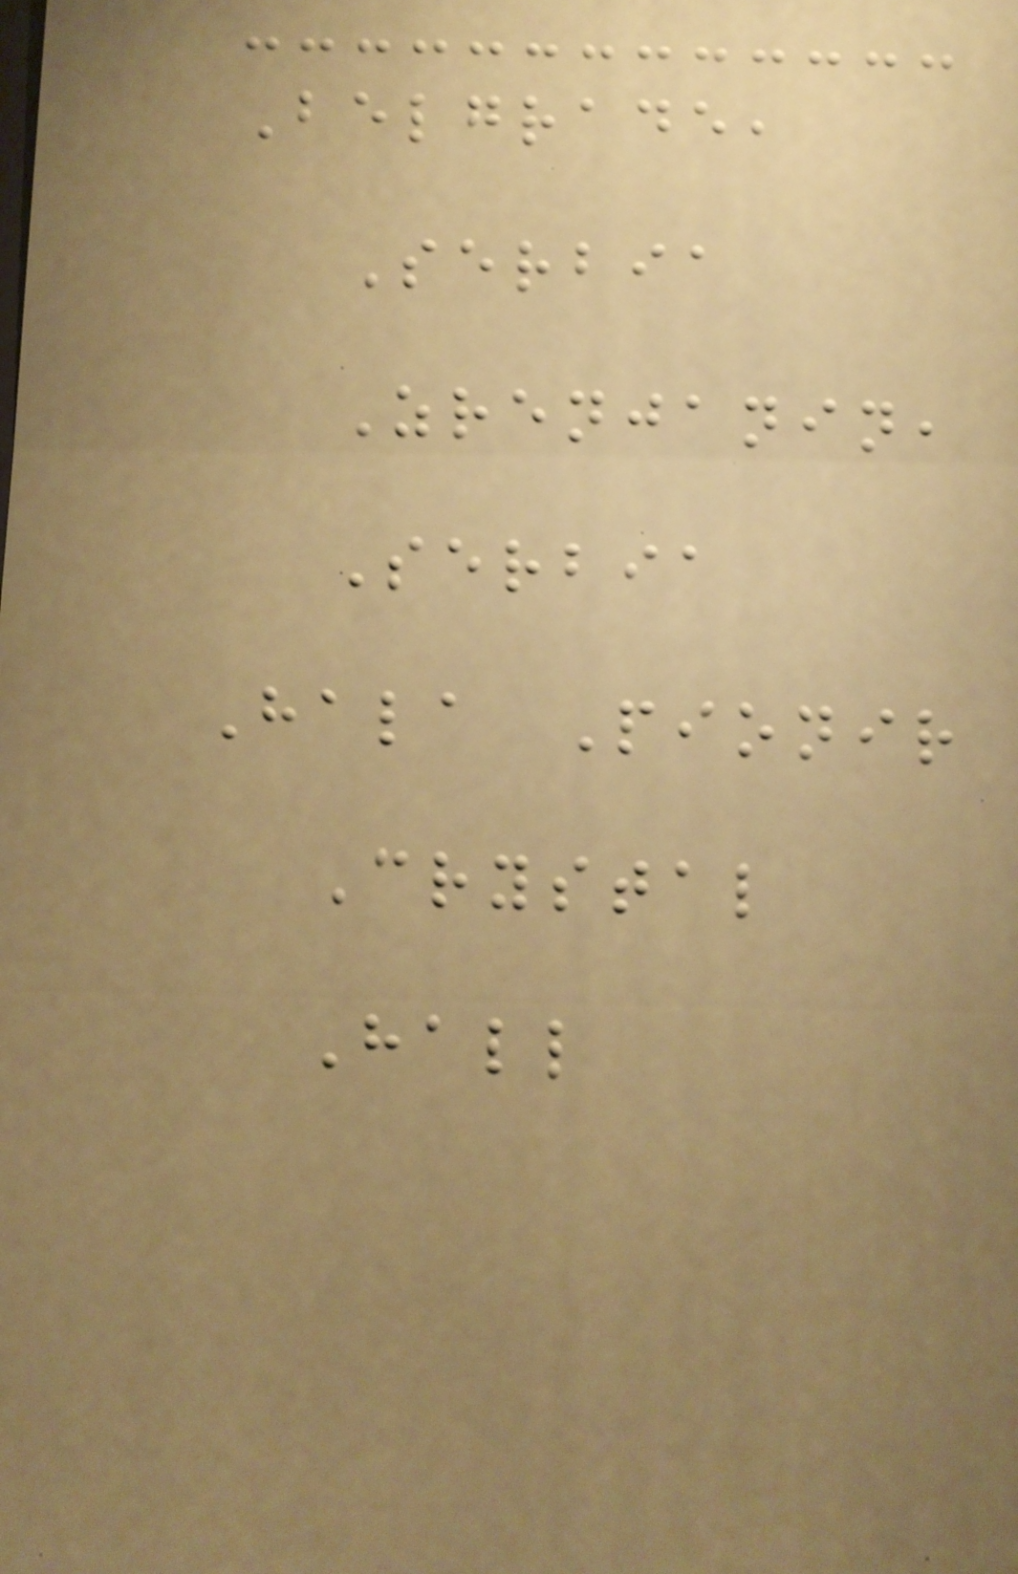Belgrade,
Serbia
Zrenjanin,
Serbia
Hala Pionir
Crystal
Hall
